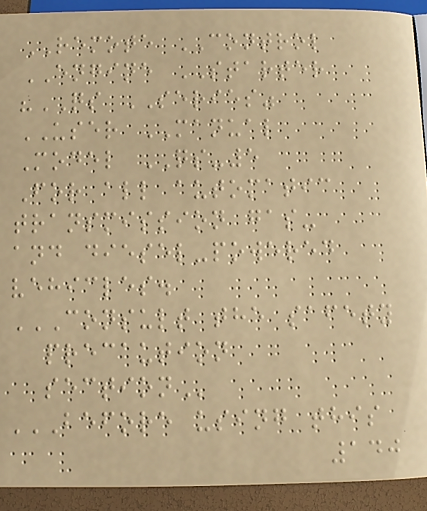REMOTE CONTROL
ENGINE STARTER
"QS SERIES"
USER MANUAL
Model QS-5
For all automatic
transmission gas-
and diesel-powered
vehicles.
CONSULT THE SAFETY
PRECAUTION
SECTION
BEFORE USING THIS
140
